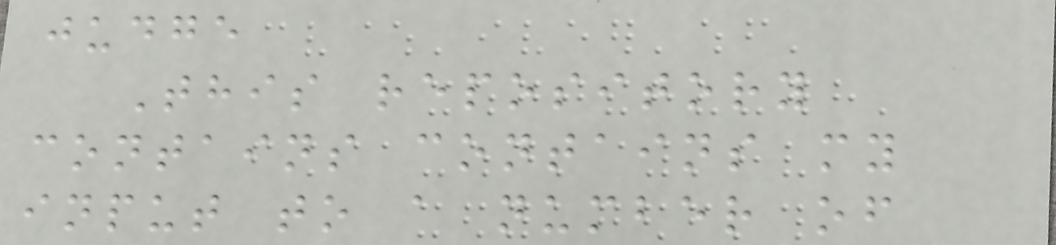judge
This repository
contains contains my
input to a number of
